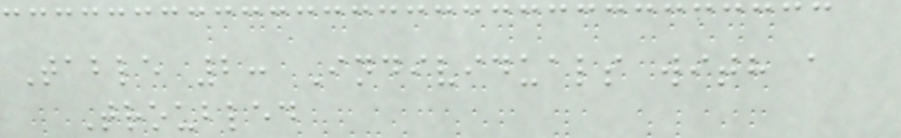Table 2: Individuals with a
Troubled
